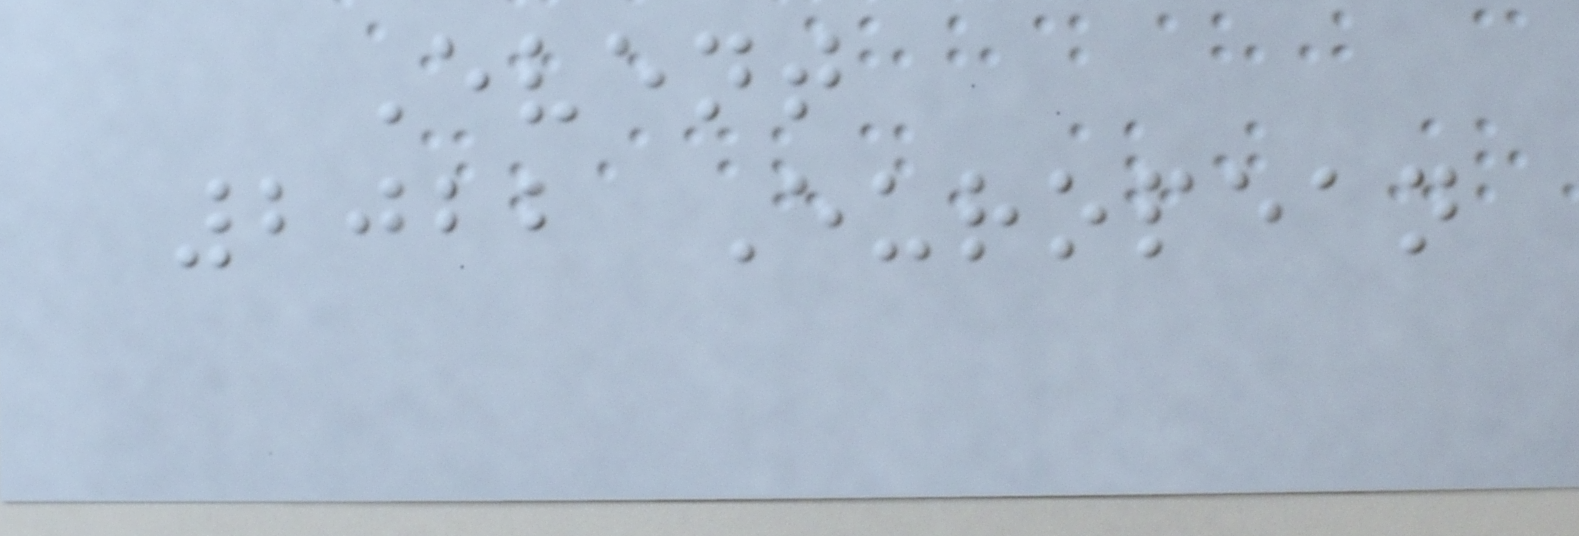Event
2022 European
